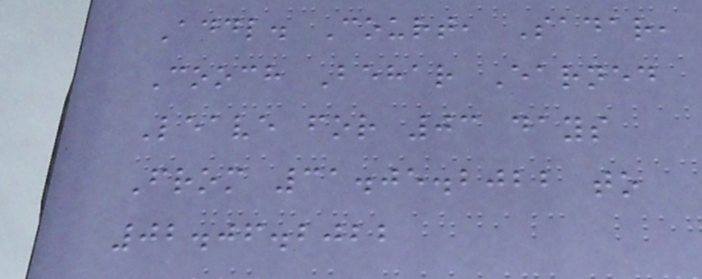Addl. Court, Sadar,
Cooch Behar Earned
Leave for 03 days
From 31.05.2022 to
02.06.2022
